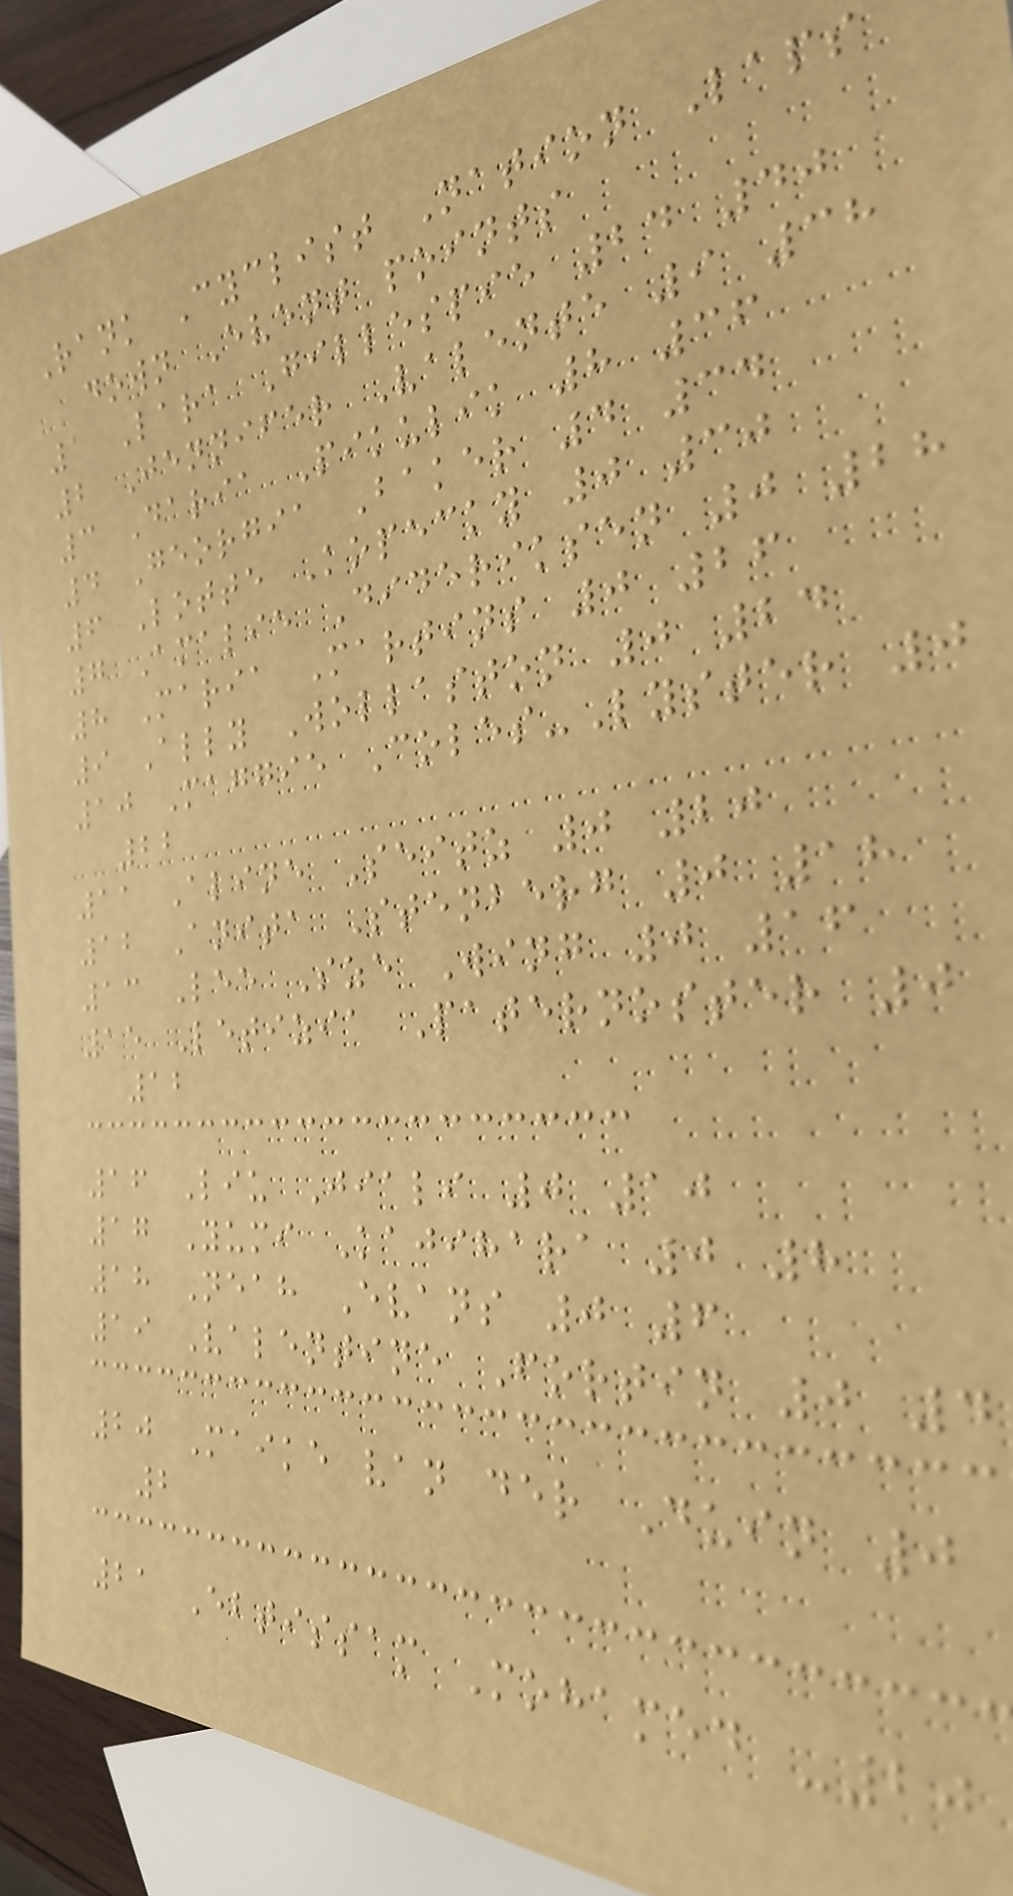Rank Cyclist Nation Laps
down Event points
1 Lara Gillespie 24 40
2 Jennifer Valente 9 38
3 Daria Pikulik 8 36
4 Georgia Baker 4 34
6 Lotte Kopecky 0 30
7 Amalie Dideriksen 0 28
8 Maria Martins 0 26
9 Ally Wollaston 0 24
10 Maggie Coles-Lyster 0
22
11 Aline Seitz 0 20
12 Anita Stenberg 0 18
13 Lee Sze Wing 0 16
15 Letizia Paternoster 0
12
16 Liu Jiali 0 10
17 Yumi Kajihara 0 8
18 Neah Evans 0 6
19 Valentine Fortin 0 4
20 Maike van der Duin 0
2
21 Ebtissam Mohamed -20
